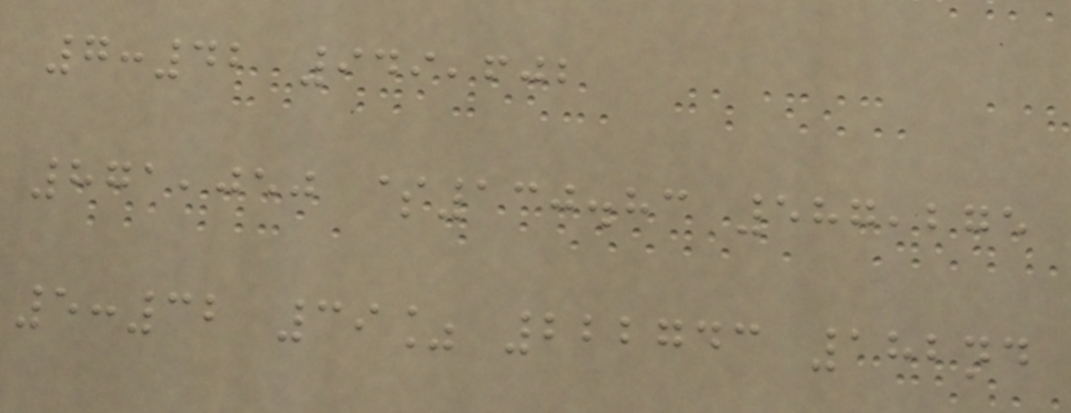7:42 949,602
871,050 $130.83 587,275
5:32 39% 222743 182nd
